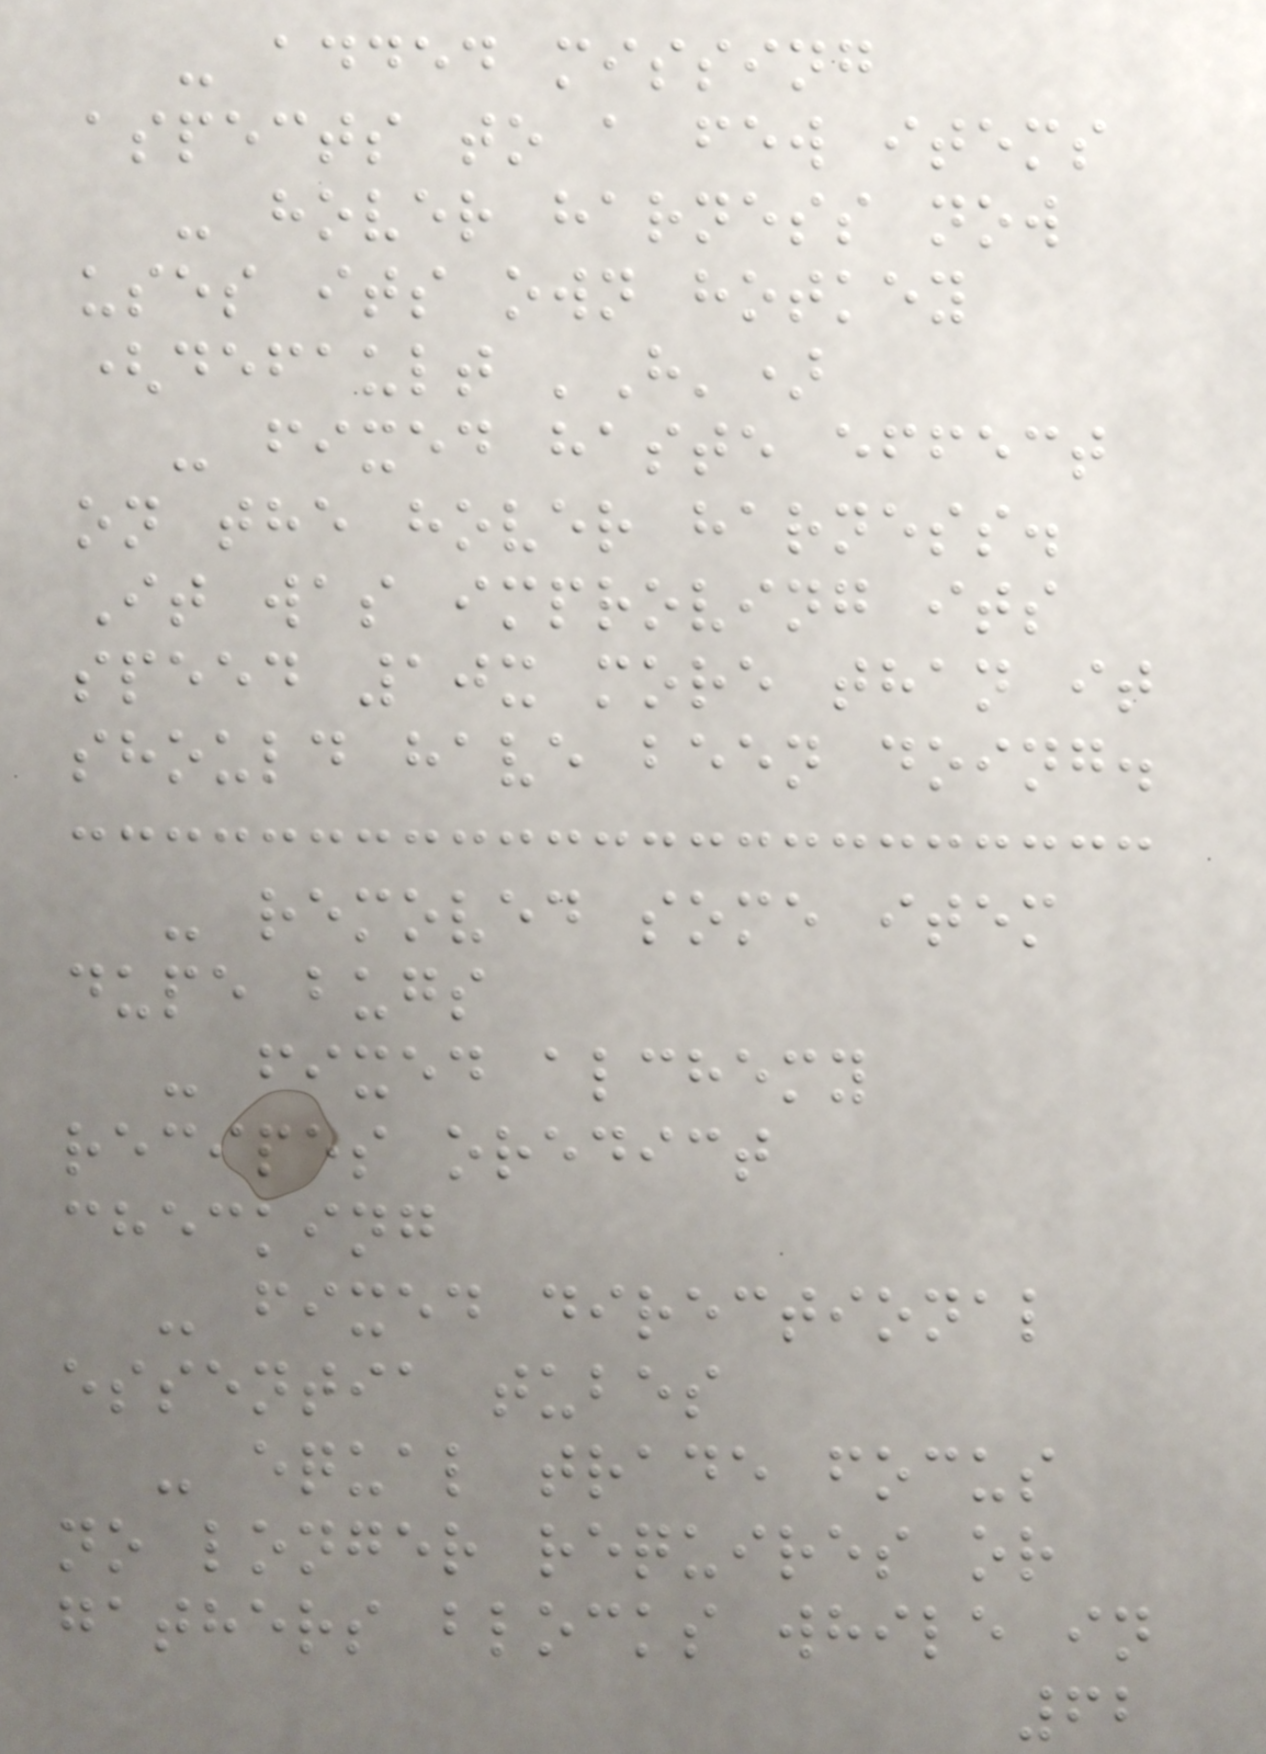- added missing
aspects to a few items
- hover harness now
uses its own hotkey
(default 'H')
- fixed haste effect
on the hover harness.
It was improving its
speed 10x more than it
should have been doing.
- removed some item
dupe bugs
- fixed alchemy
recipes oredict
checking
- fixed directional
essentia tubes
- equal trade focus
no longer requires or
gathers blocks while in
62
